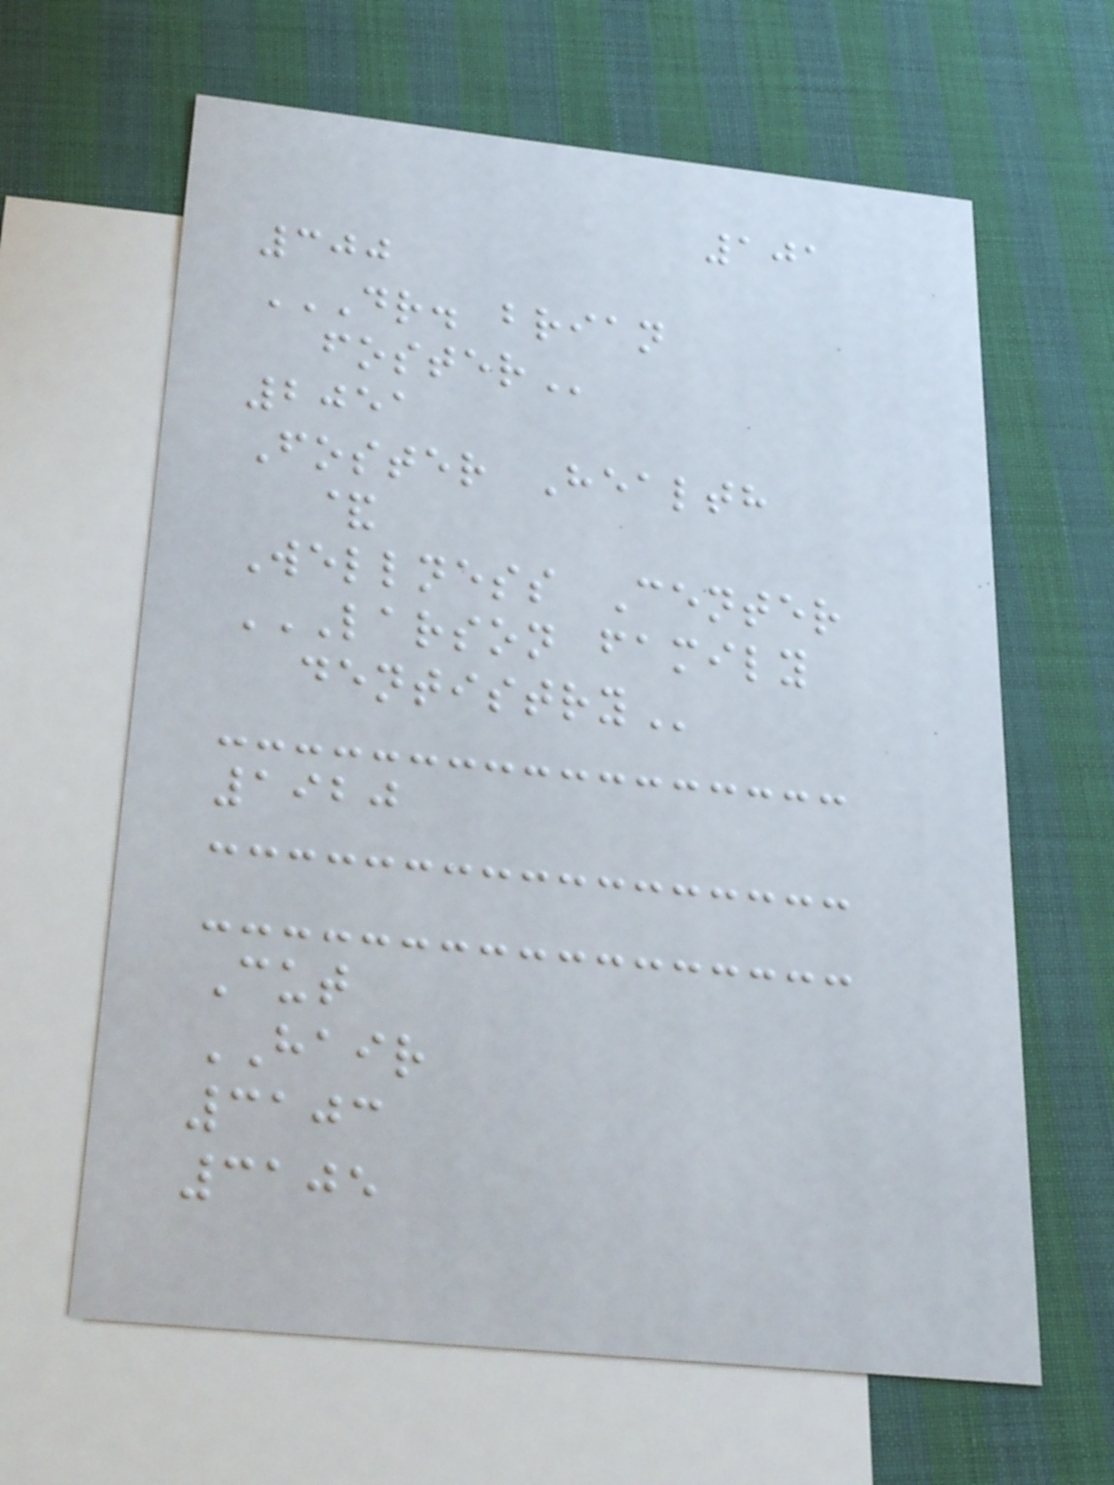101
300
DR. BRIAN
FOSTER
2051
Foster Health
&
Wellness Center
LARSON FAMILY
DENTISTRY
1920
Cut
HAIR
3103
3105
